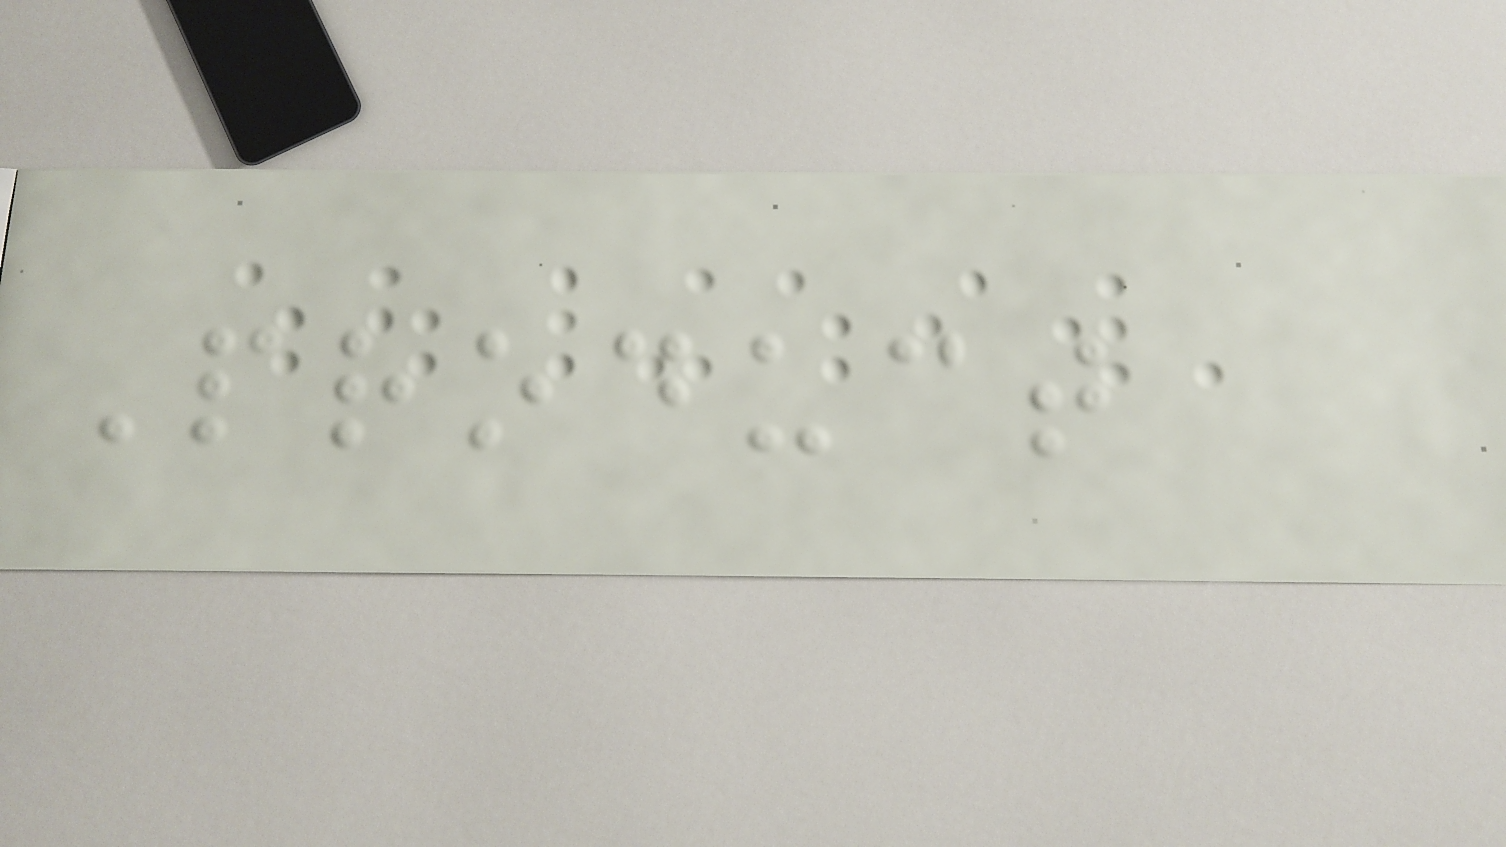Product
